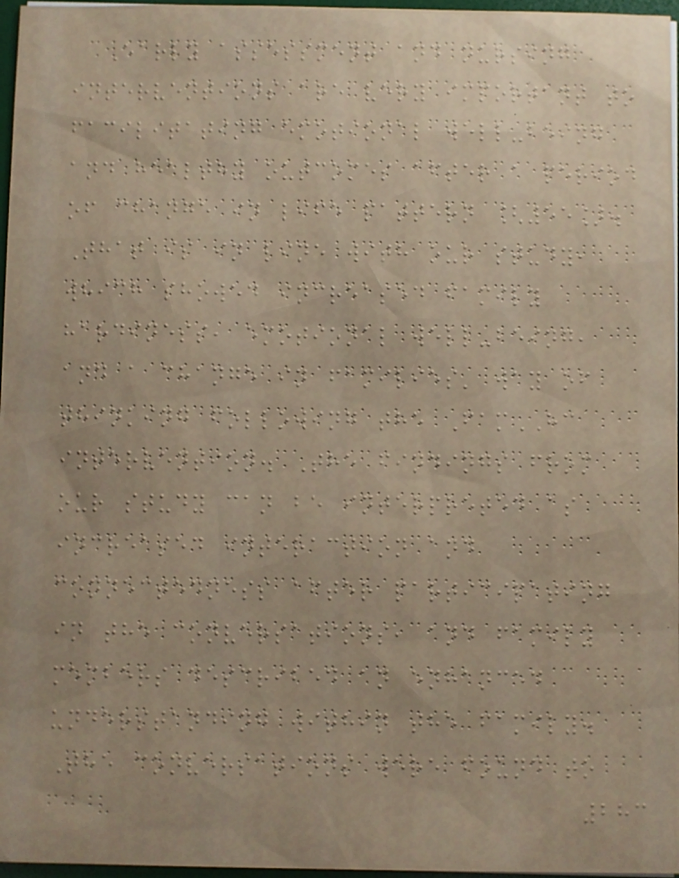Early assessment and nursing
interventions are very important to
facilitating emotional well-being
and healthy outcomes after a period
of change in life pattern [55].
That is in line with our study,
which showed increased family
hardiness, emotional well-being,
and a change in families' way of
thinking following the FamHC
intervention. The findings from
our study can be interpreted as
increased interaction and
connectedness after participating
in the conversations, and family
members described an enhanced
understanding within the family.
The conversations were found to
283
